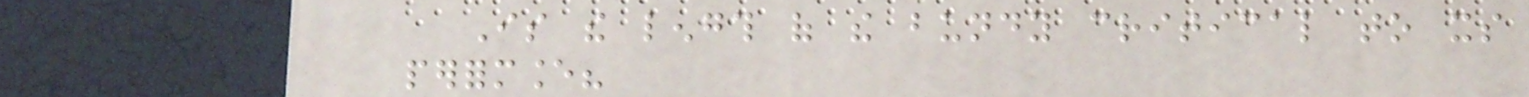Is the length of the bundy critical to its
performance?
